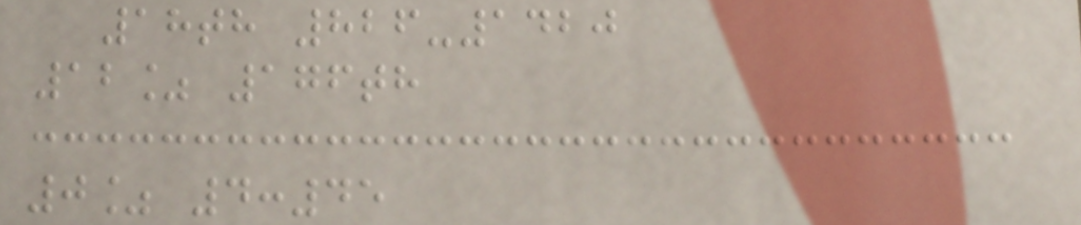18th 826-1420
12% 176th
0% 4:45
